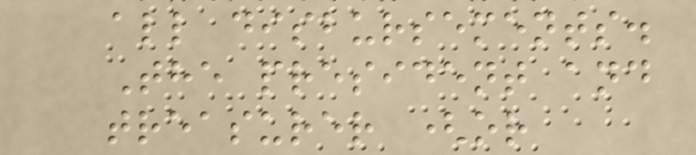all disbursements.
The president and
treasurer (or
